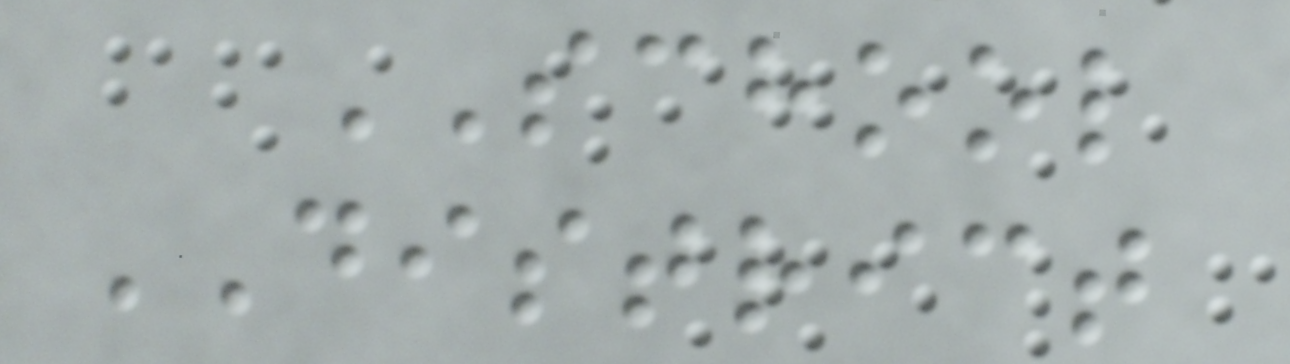SCHOOL
DISTRICT
